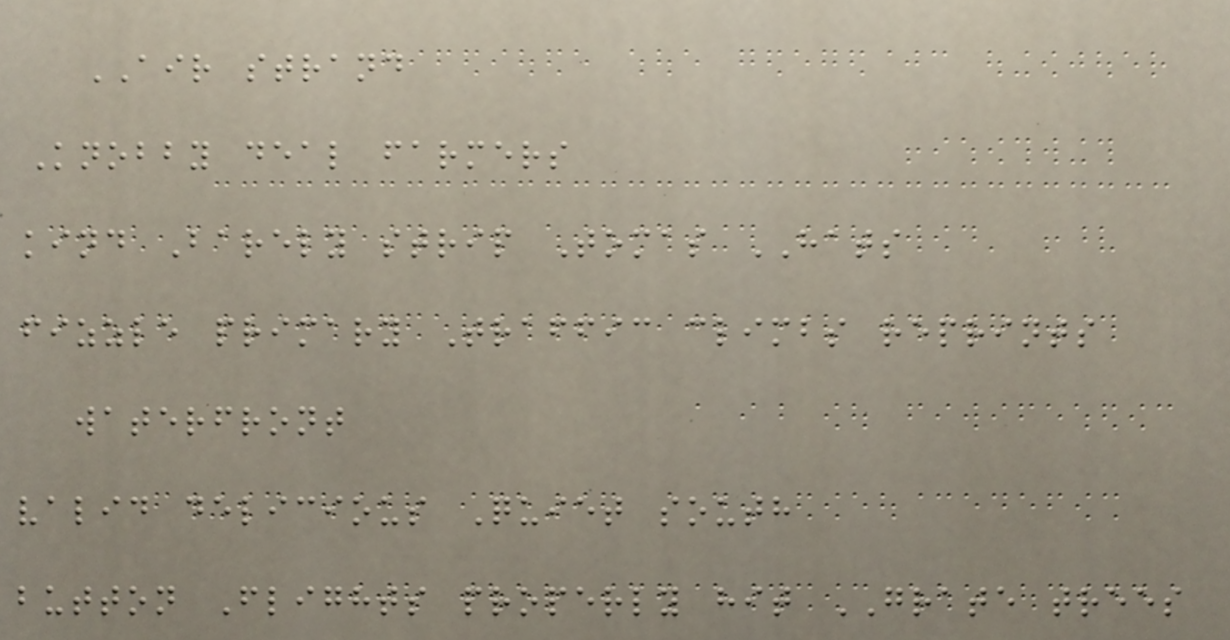AIR strand
Knobby deal farmers
kind Barely strip Tomas HATS
fizzle primary Traffic climbs reprints
waterfront
valid delicious Quiet south
button Flights properly hit GRATE trees
